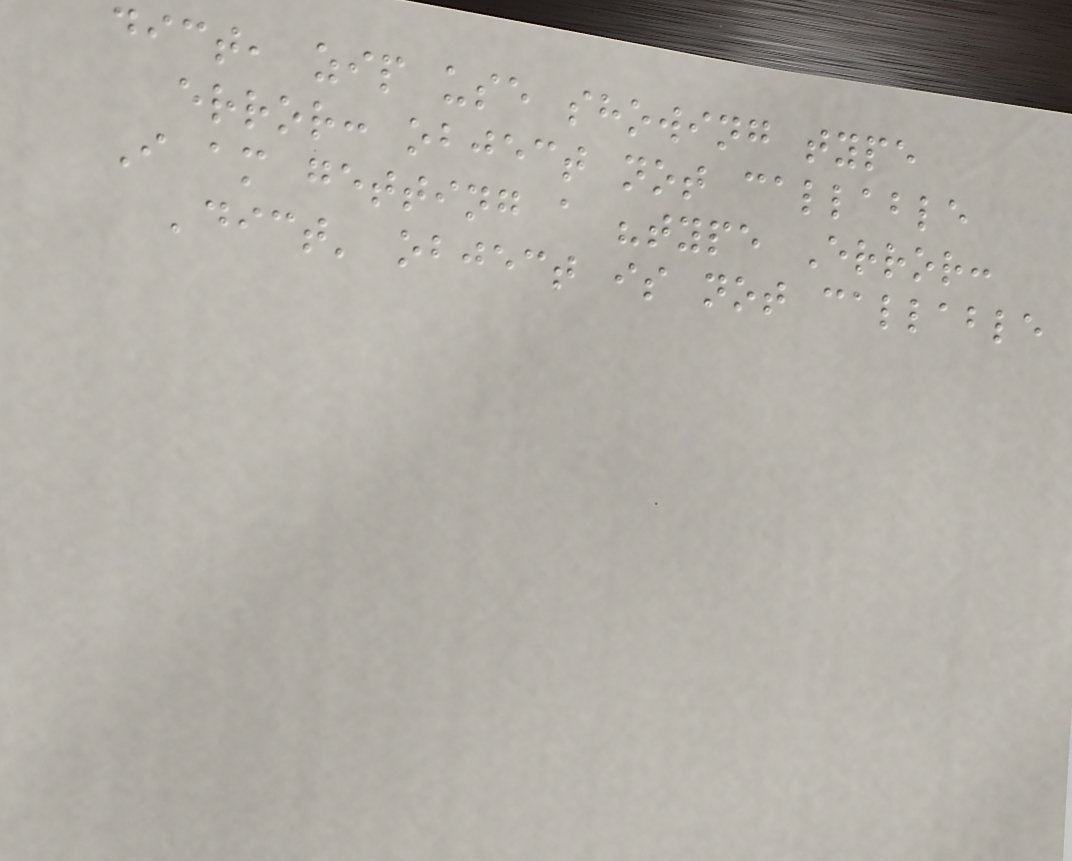dict, zip use showing type
error: object not callable
I am getting a "type Error:
'dict' object is not callable
